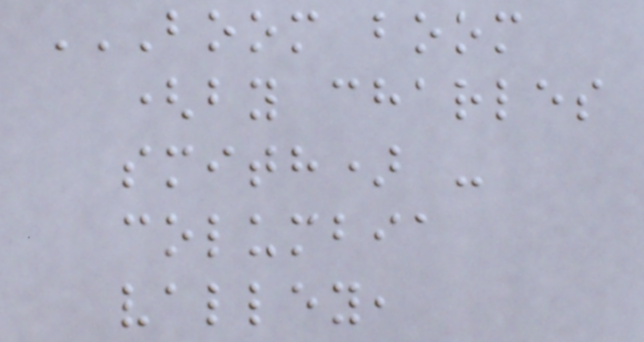BOOM BOOM
(BY CHARLES
SMITH) -
COLUMBIA
VALLEY,
